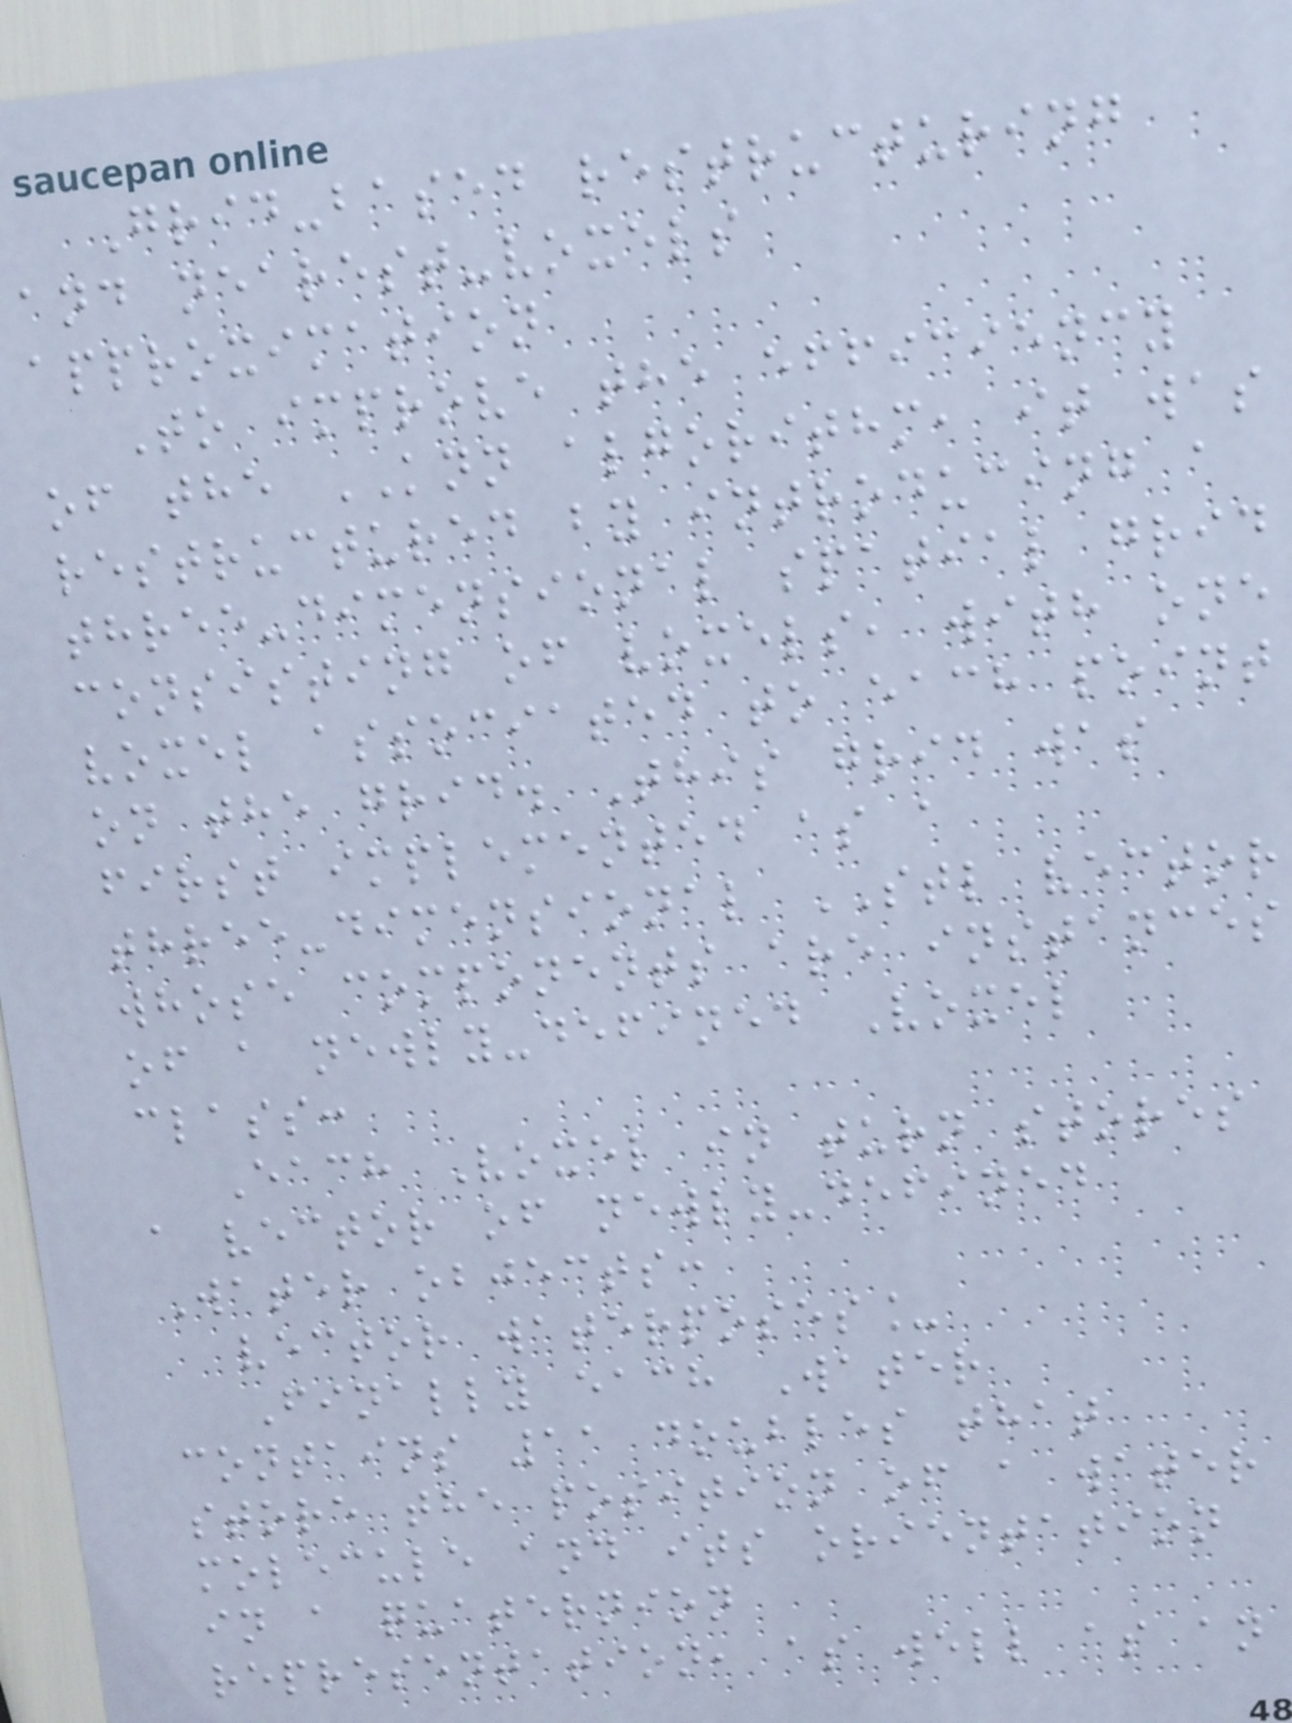Grid-based restructuring
and nearest-voxels
approximation
To improve the efficiency
of the KNN algorithm, it was
restructured by introducing a
three-dimensional spatial grid
consisting of voxels, with one
voxel associated to each point
on the grid. This grid was
first implemented as a
three-dimensional STL vector
whose components are instances
of a newly-defined Voxel
class:
Each Voxel in turn stores
a vector of newly-defined
Water objects:
vector waterposes_
Finally each Water
contains 11 doubles that
store the position of a water
molecule and its orientation
in a quaternion
representation, as well as an
